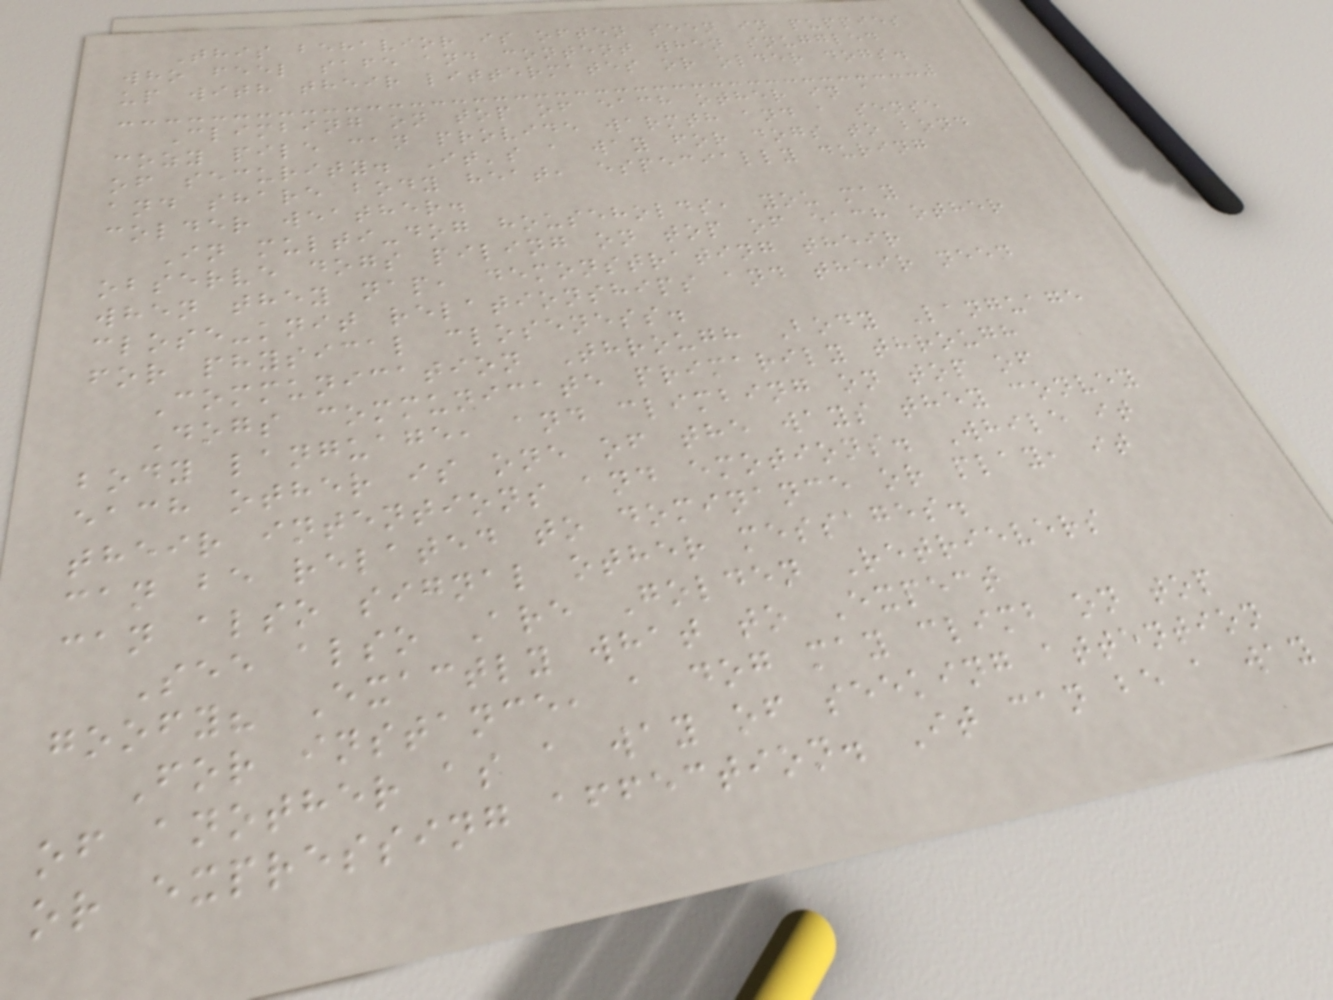This behavior is often seen in puppies
who feel safe and content when snuggled
up with their littermates or older dogs.
Climbing on top of each other in a
cozy pile can provide warmth and a sense
of security. It's a way for dogs to bond
and share body heat, especially during
colder weather.
In multi-dog households, you may
observe dogs piling on top of each other
when they nap, demonstrating their
close-knit relationships and their need
for physical closeness.
Communication Through Body Language
Dogs communicate primarily through
body language, and climbing on top of
each other is one of the ways they convey
their intentions and emotions. While it
can be related to dominance or play, it
can also signal other messages.
See also Are Golden Retrievers
goofy? Exactly what to Expect
For instance, a dog may climb on top
of another as a way of seeking attention
or expressing affection. It can be a way
